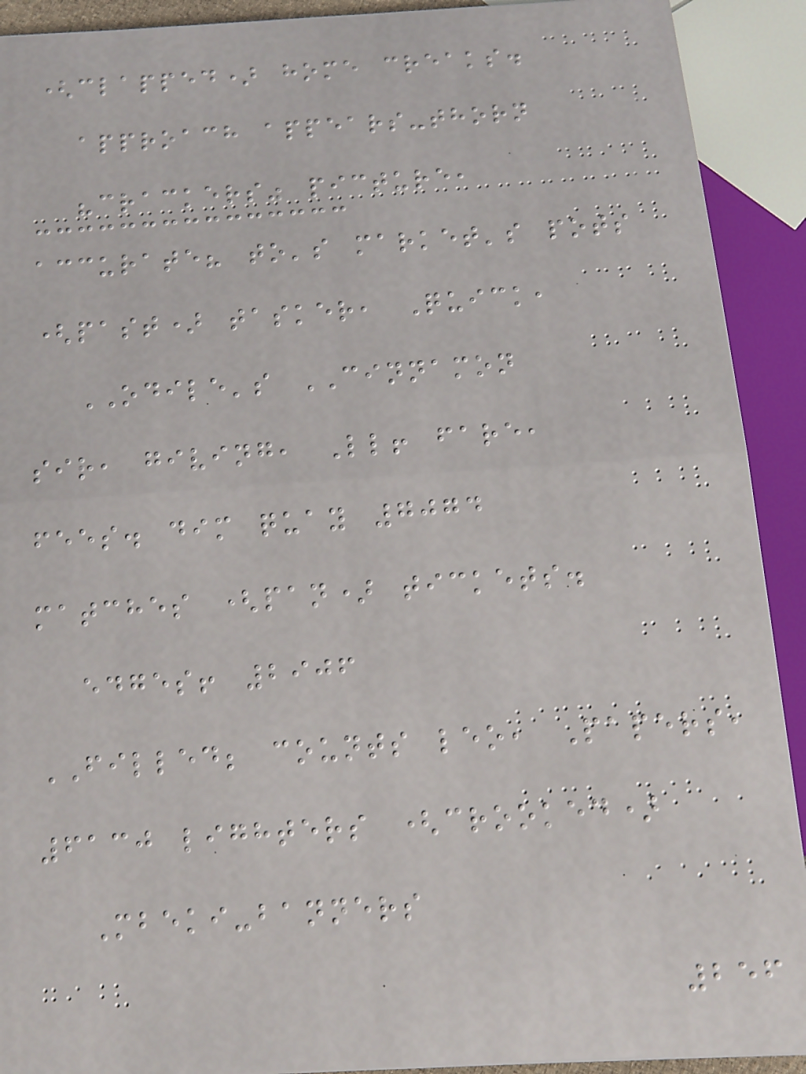(clapped) home creaks.
approach appears-thorn
"crackers" picture,
accurate? to's market's pots
(past) tasker, Quick,
ODILE's CINNAMON
sir, giving, Ll! fare,
fees. dim quay 7074
matches (pan) tickets.
edges! 2906
FILLED; counts leo, Papers,
6130 lighters (crooked)
Mbeki-banners
256
